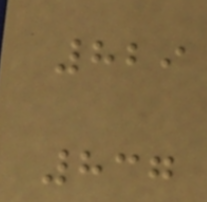829
837
